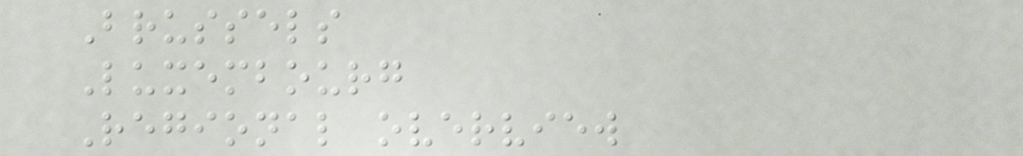Brussels
Luxembourg
Regional overview
